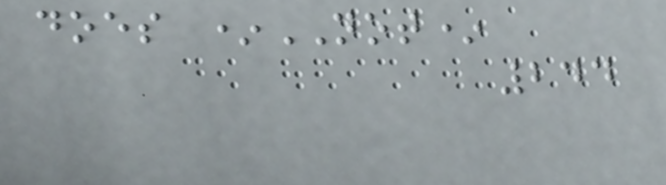does *NOT*
244
